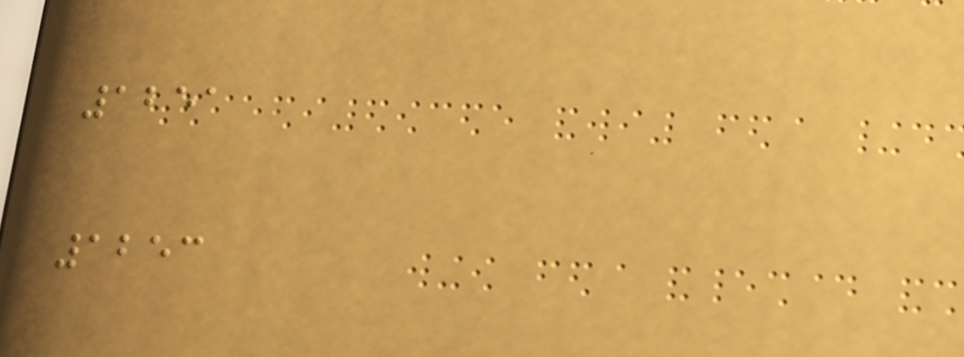1251
1253
